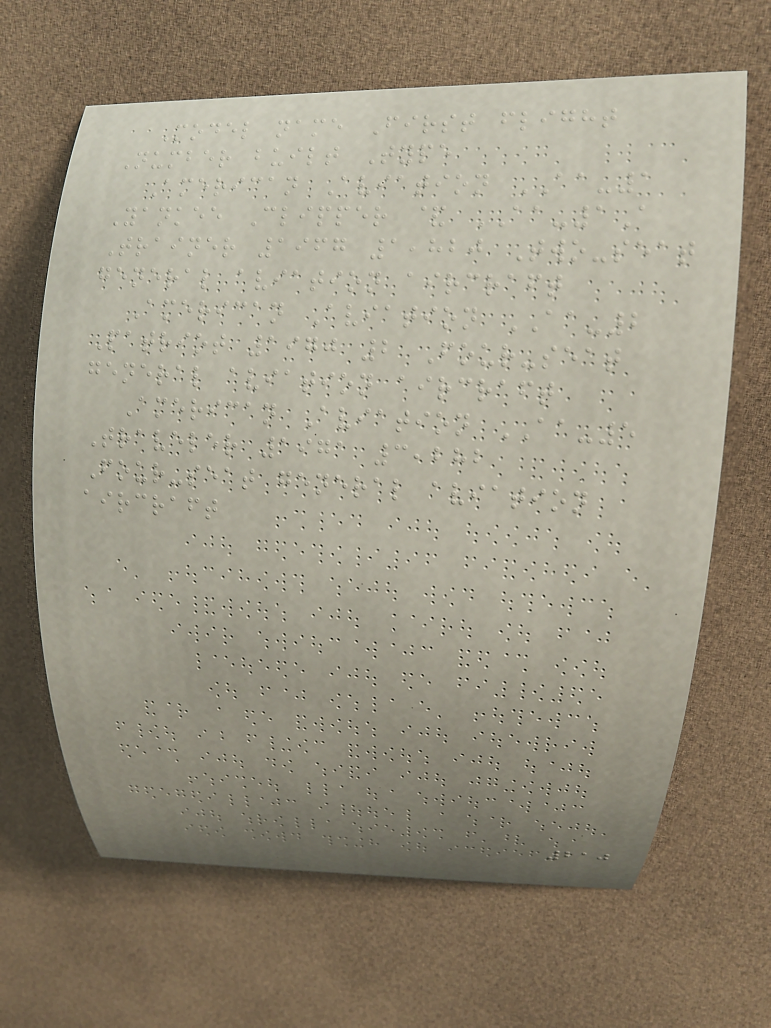Model name First flight
Number built Type
American Aviation AA-1
Yankee Clipper & AA-1A
Trainer 1967 1,820 Two-seat
general aviation aircraft
American Aviation AA-2
Patriot 1970 2 Four-seat
general aviation aircraft
American Aviation AA-5
Traveler 1971 3,282
Four-seat general aviation
aircraft
210
